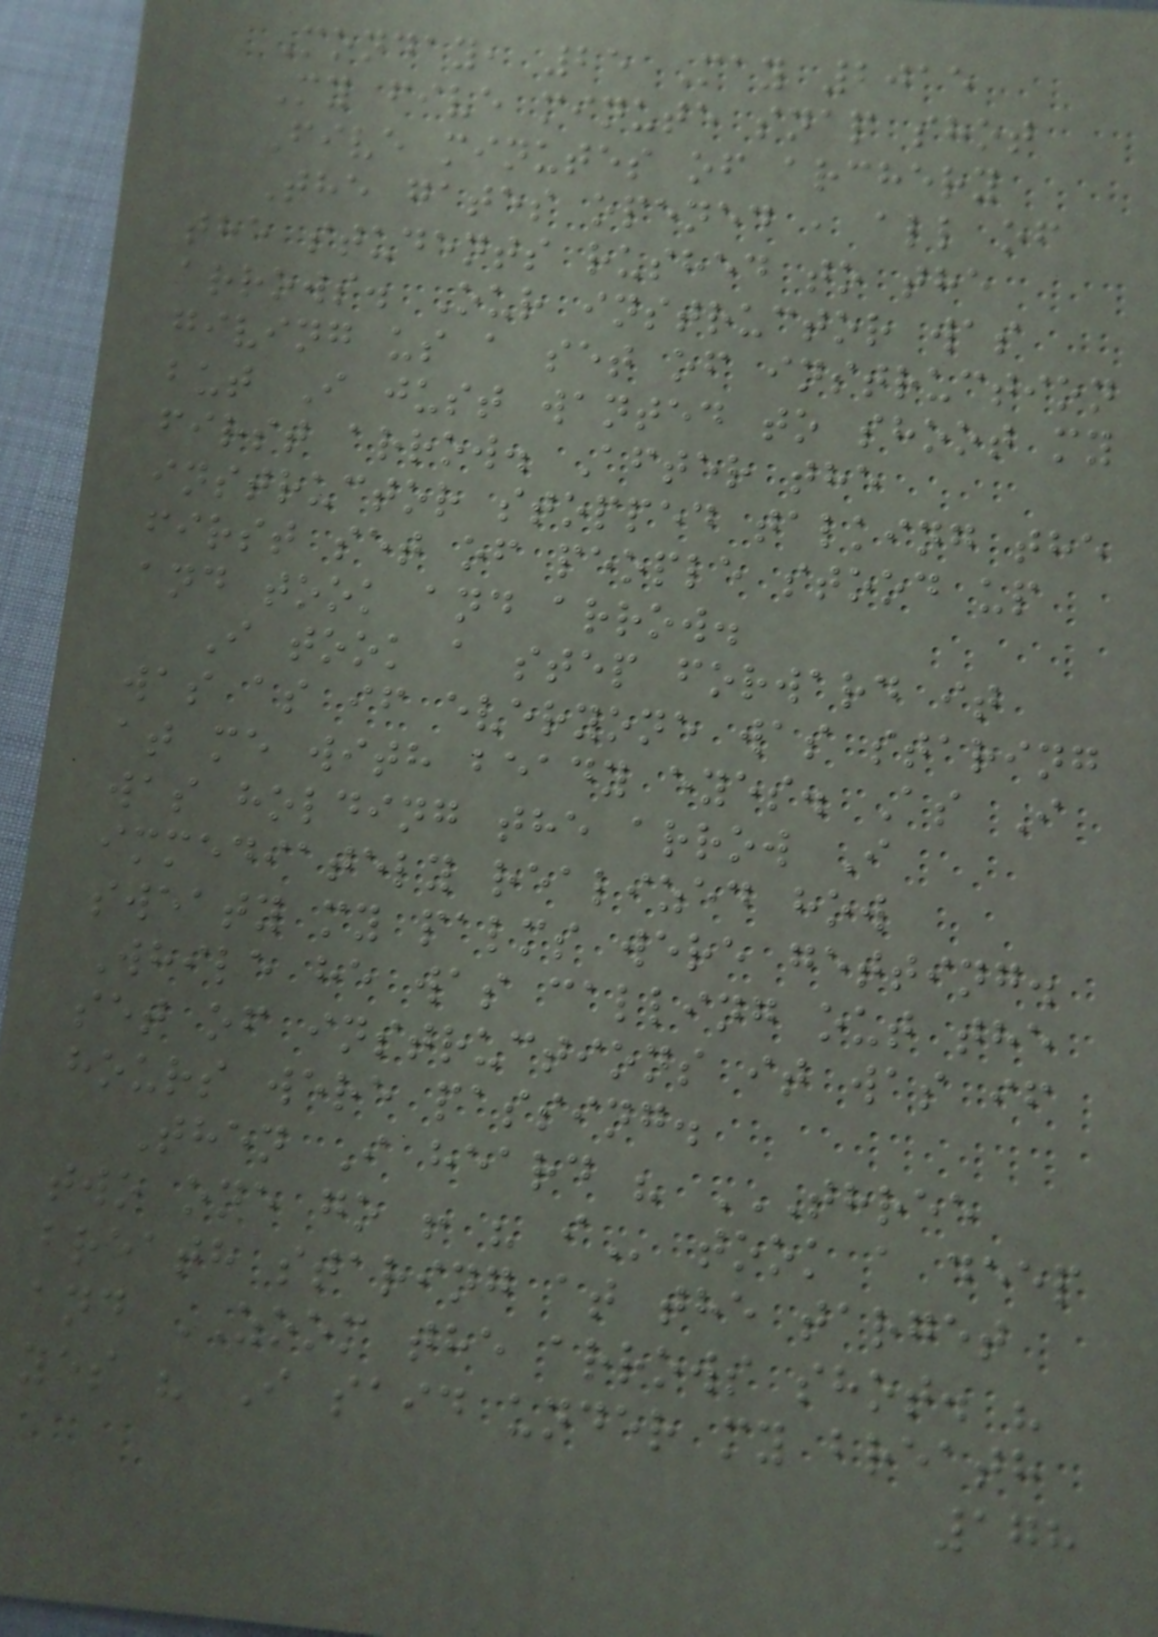Monday, 25 May 2015
My five minute snap shot
Five minutes of archery
The gates opened , all of
the students rushed to the
arrows. Our instructor was
giving us a set of instruction
but I just wanted to shoot my
first arrow. After the
instructor stopped talking the
first set of people stood up
and took and arrow.
I took a step forward it
was as if everyone was staring
at me with beady eyes. As I
was holding the arrow I
immediately realized how
sweaty my palms were getting.
While he was calling out the
set of instructions it was if
hours were passing.
Then I heard " THREE
TWO ONE GO ! " I took a deep
breath staring at the target
and ZOOM the arrows shot. "
yes " I said under my breath
178
